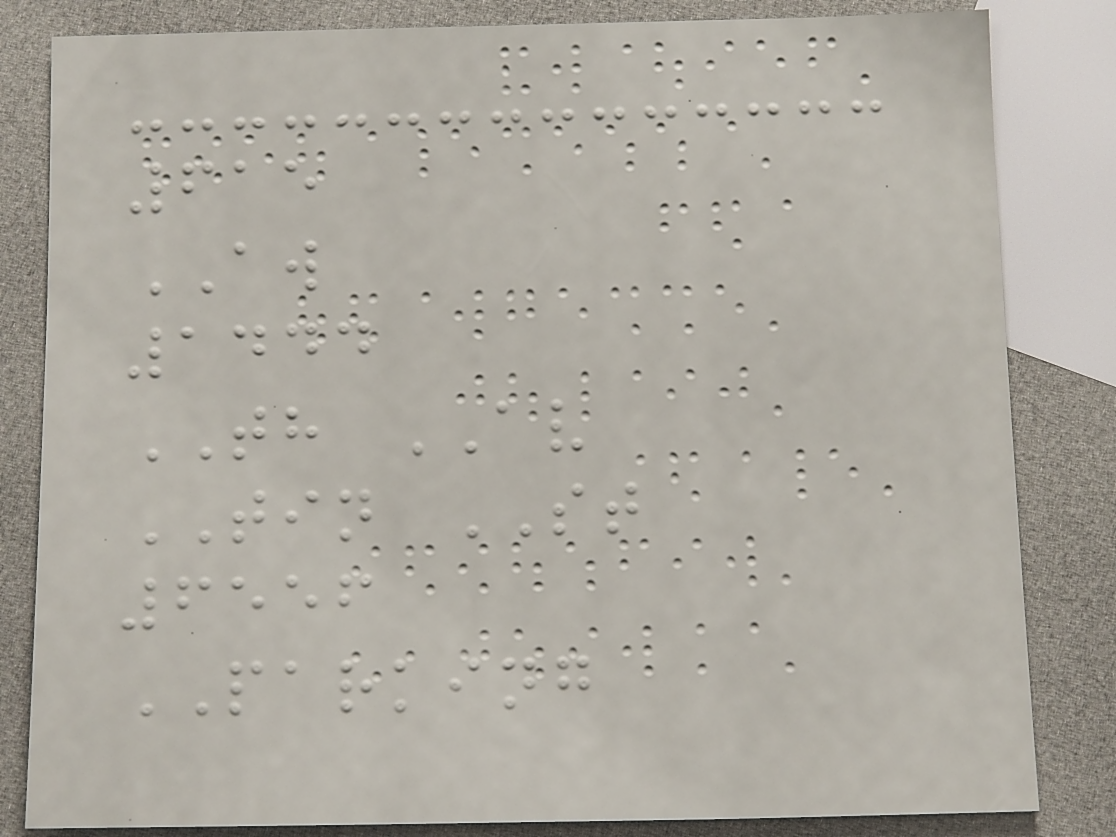615
AW
1444
TH AV
TIN ST
6556
PARKING
